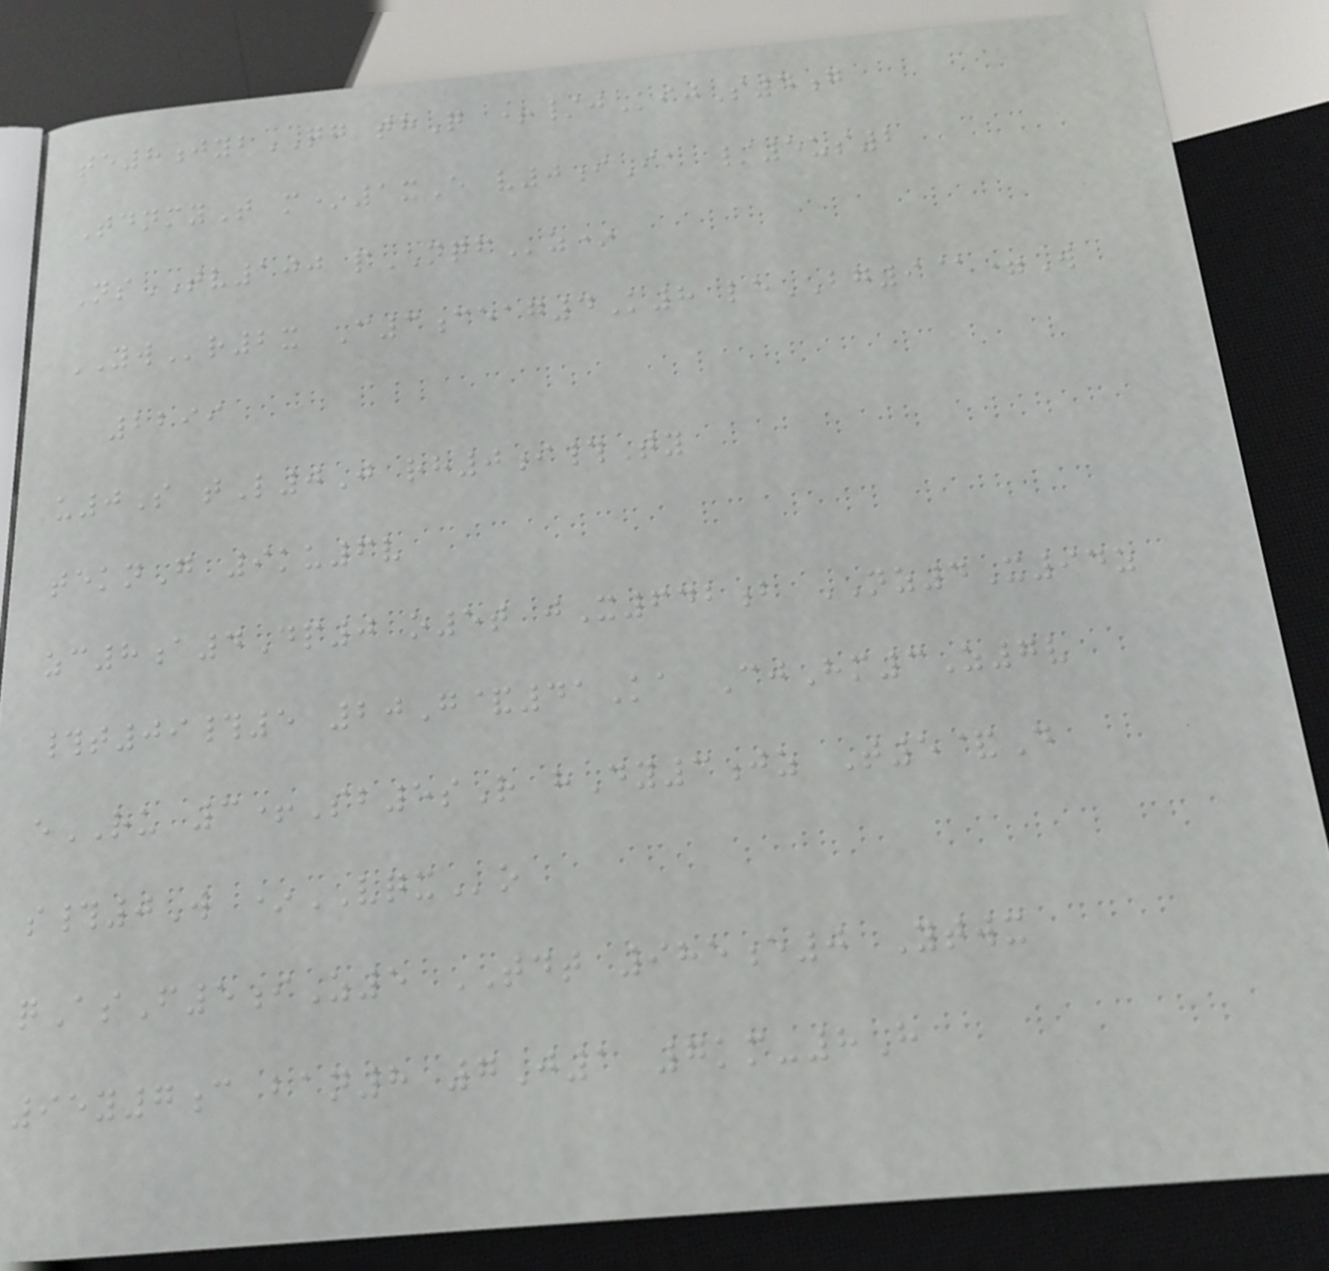te8jybQG thQ +/jKijS4g
TdnmyT m*1xE v0iIa /5us2
NsTV100 pNQFz*
YWr2x C3ceag4K8 leBG9@=W
2299
u0S tL0J rh0i#Ty
teknG 9ku6v
zc8a4Dp0 o5t jX642b NZ4X94z
#t09#5 20G&41Ka CjHm3Z7v
eRU 3+Sb5sR hDy3jz T5&D
s#0W *VQXo
qAsF5iZ5 TDT 985e0 Ytwx
95y7c ban8 7J1 7km-8H
